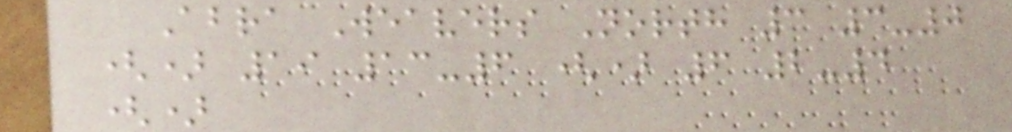Abra Weavers North 3 3-0
() 19 13-6 () 6 2-4
()
